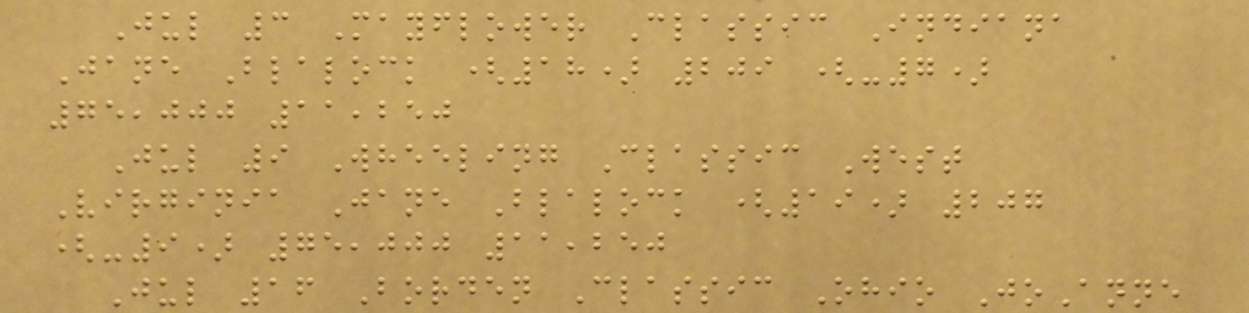Jul 3 Mayflower Classic Indiana
Jane Blalock (18) 209 (-7)
75,000 11,250
Jul 9 Wheeling Classic West
Virginia Jane Blalock (19) 207
(-9) 75,000 11,250
Jul 16 Borden Classic Ohio JoAnne
